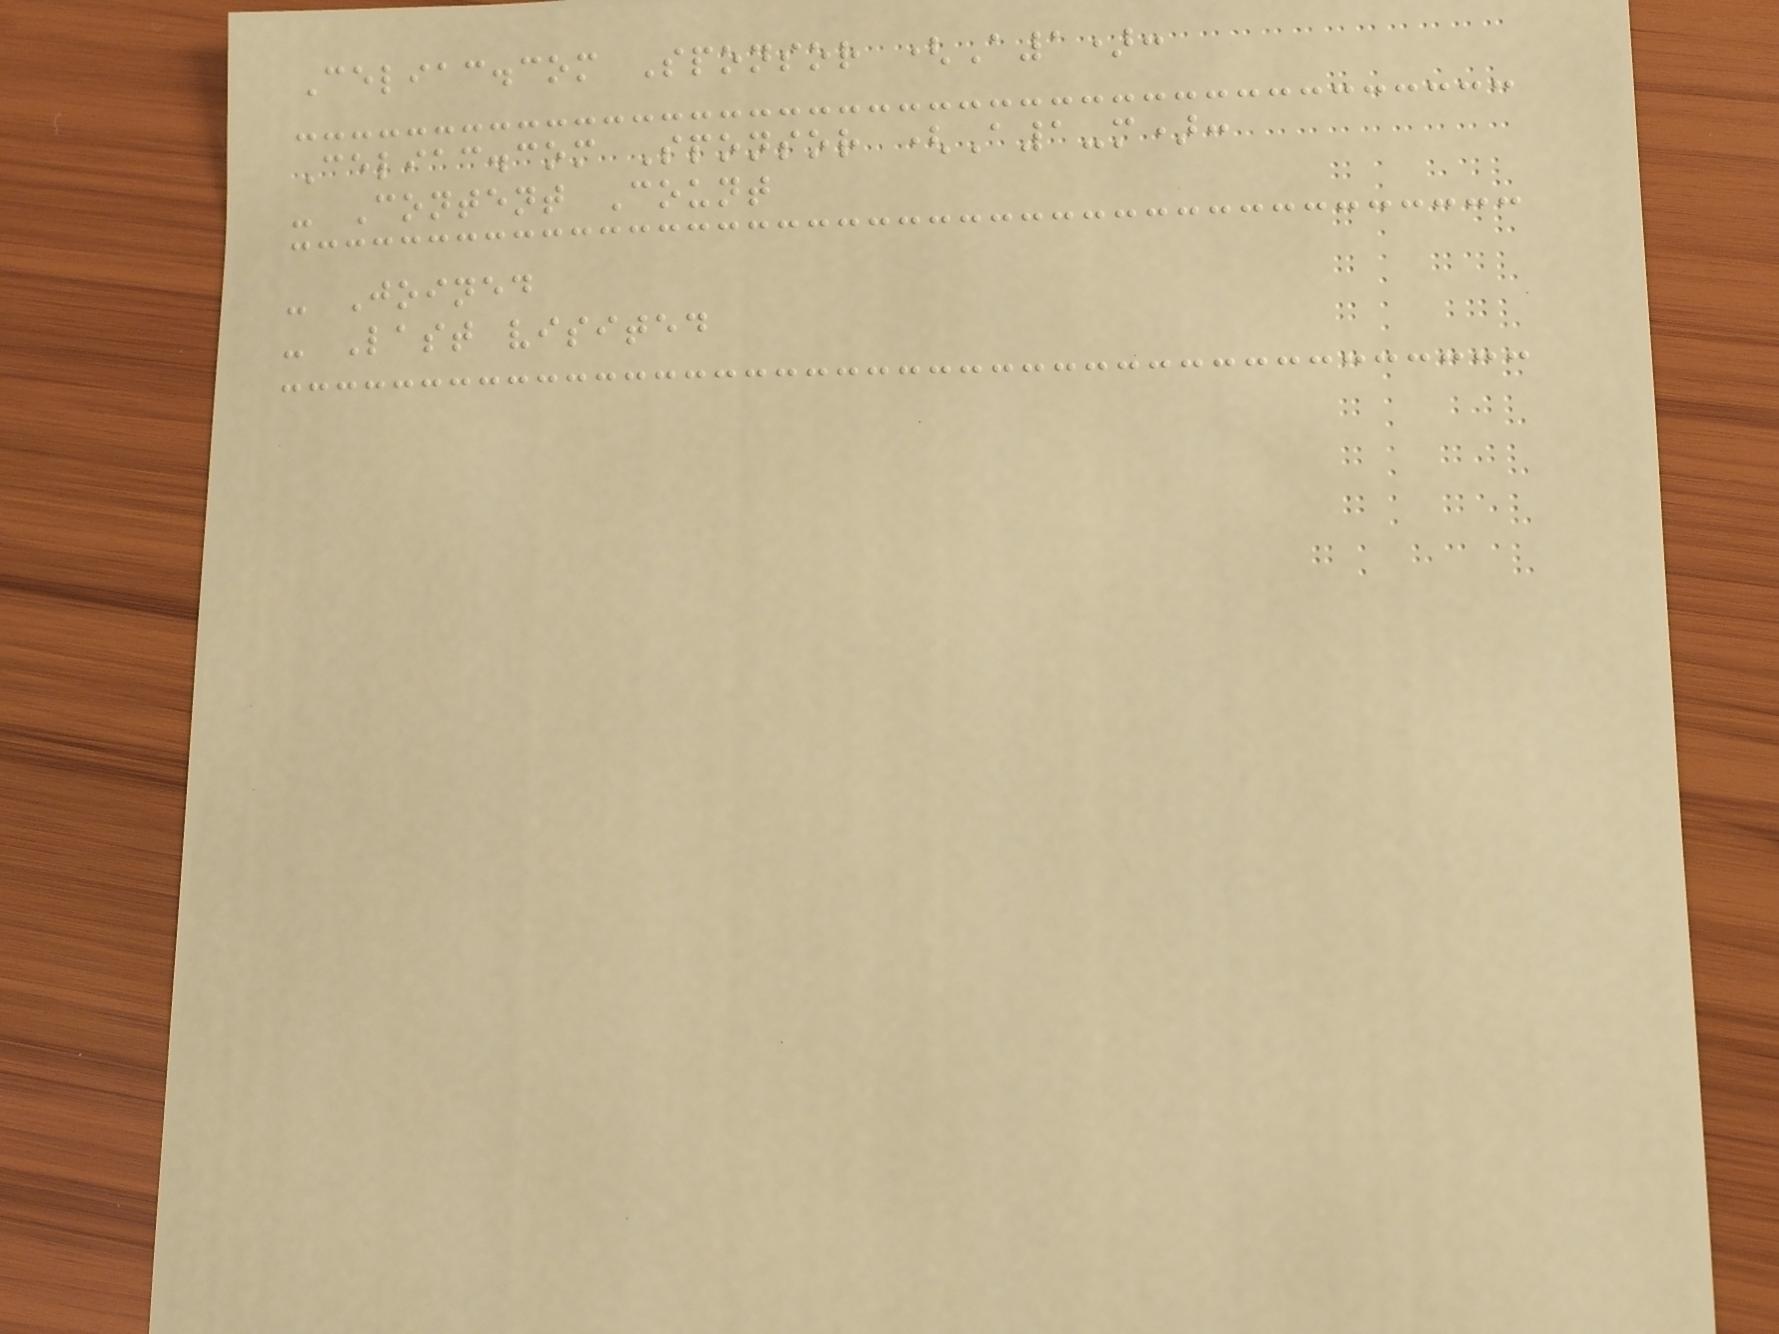Celiac.com Sponsor (A1):
Celiac.com Sponsor (A1-m):
- Content Count
- Joined
- Last visited
